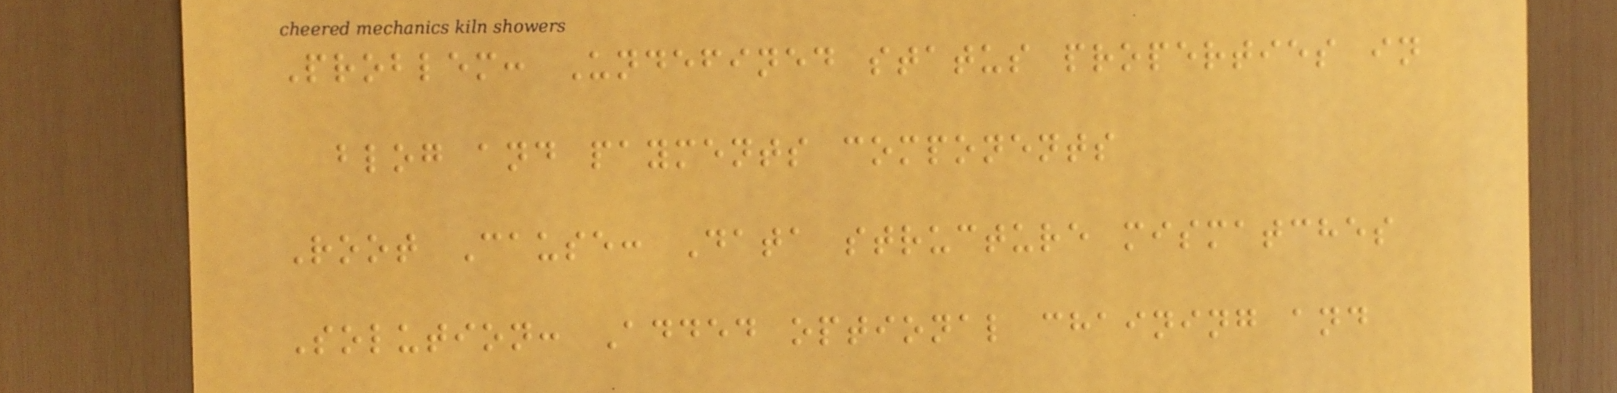Problem: Undefined status properties in
blog and payments components
Root Cause: Data structure mismatches
Solution: Added optional chaining and
